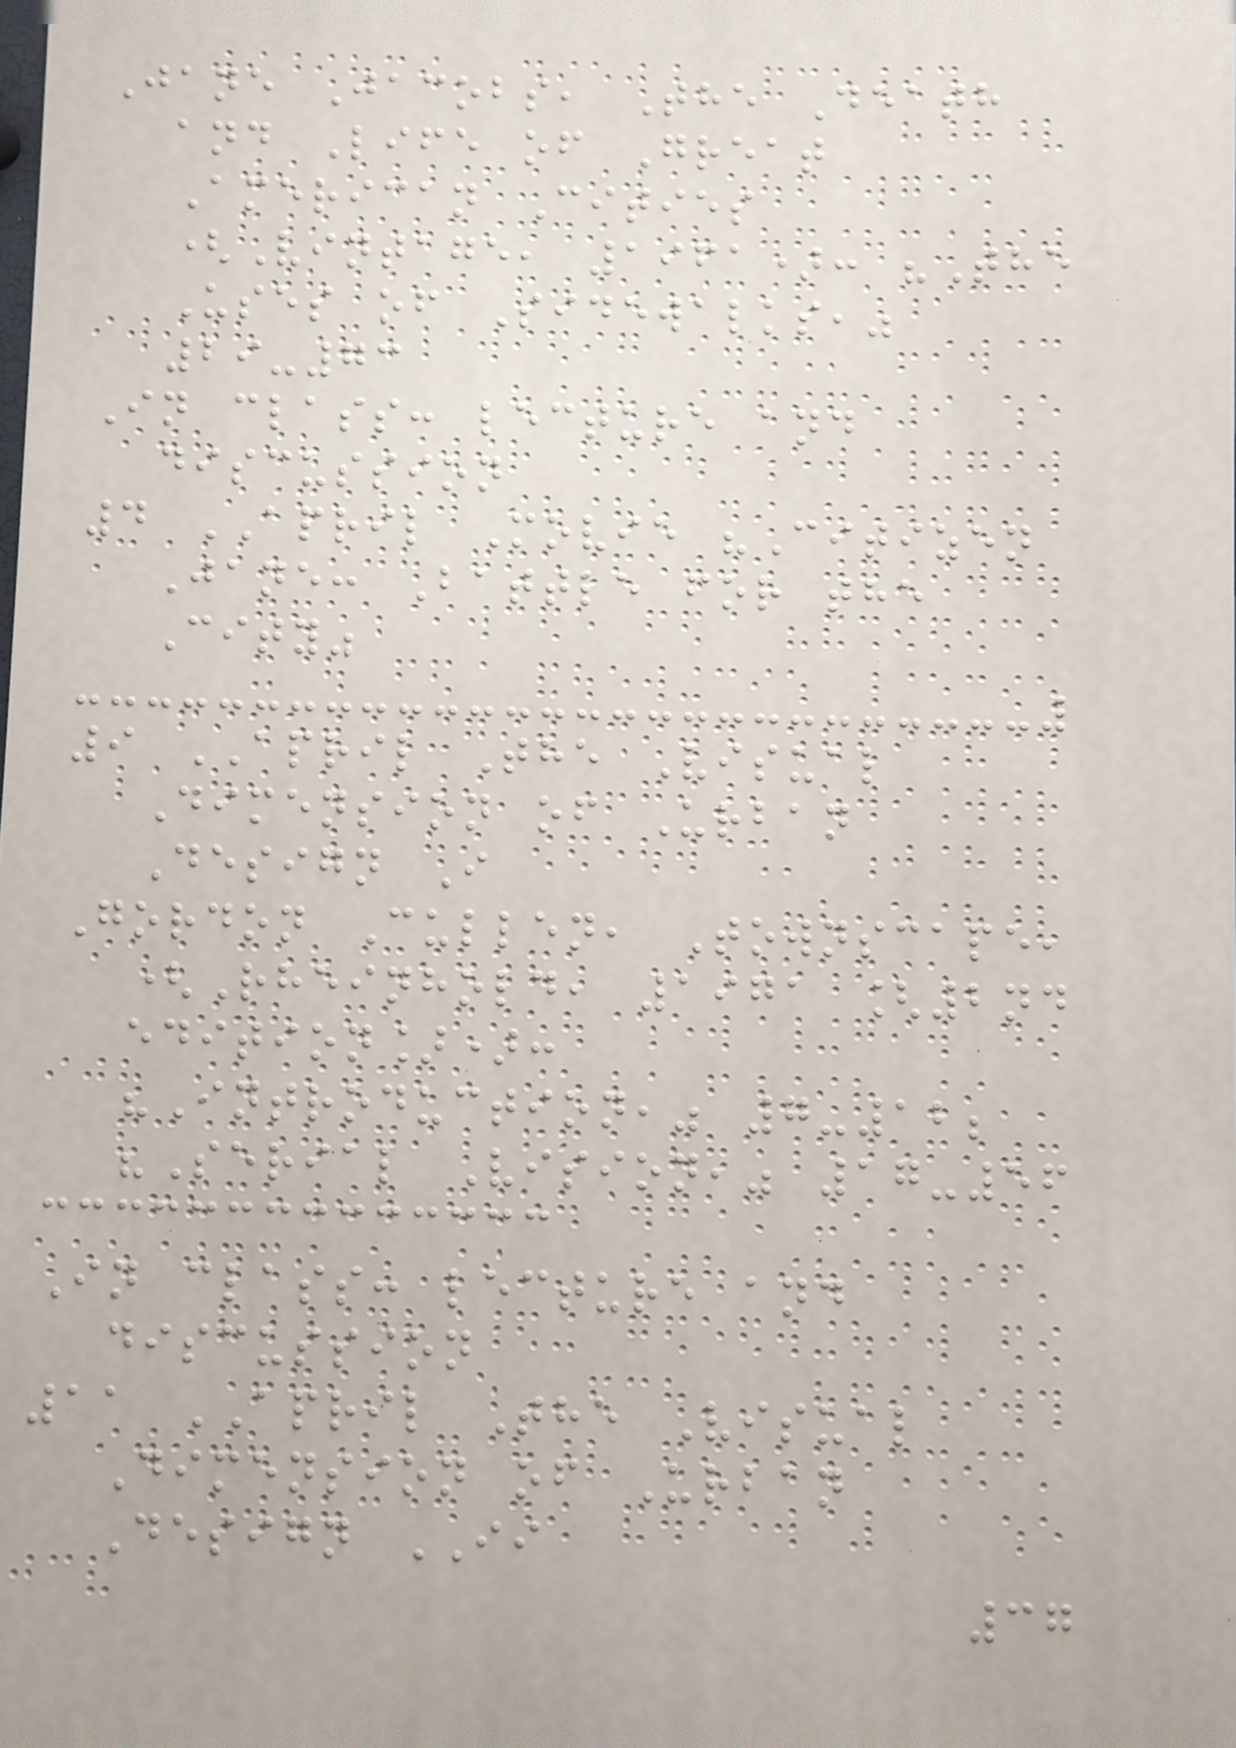Jane Jacobs, The Death
and Life of Great
American Cities
(Vintage, 1961): "The
Uses of Sidewalks,"
29-73
In class: lecture and
discussion
4 APRIL Movie "Citizen
Jane: Battle for the
City"
9 APRIL The Visual
Dimension of Urban
Design I
Gordon Cullen, Townscape,
(Rheinhold, 1971 [2nd
edition]):
"Introduction," 7-12;
"Serial Vision," 17-56
In class: lecture and
discussion
11 APRIL The Visual
Dimension of Urban
Design II
37
